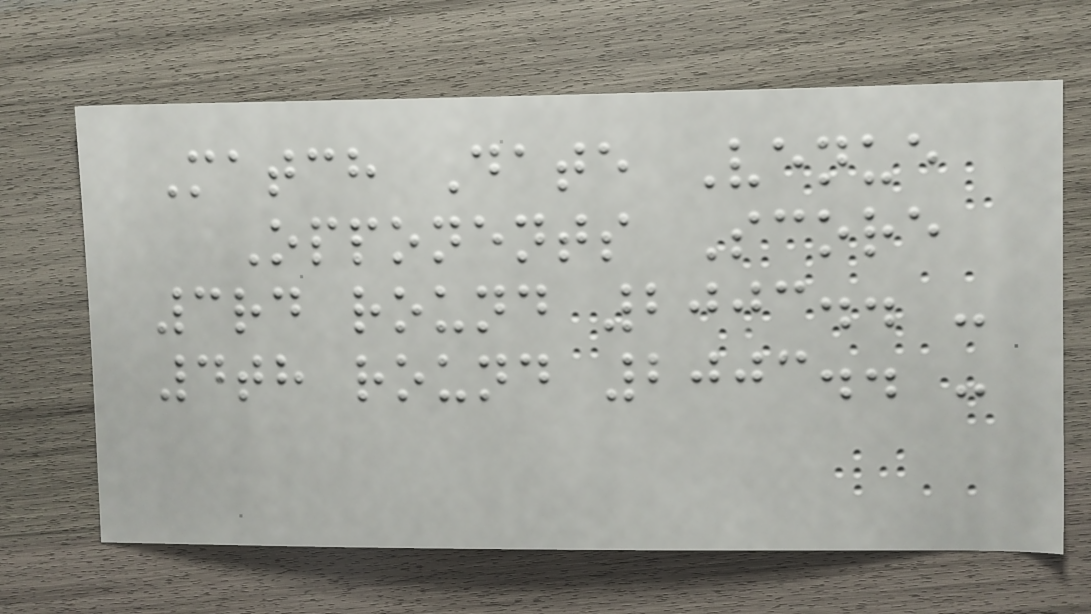Match Date Venue
Opponents Score
3rd round 2003.. -
4th round 2003.. -
